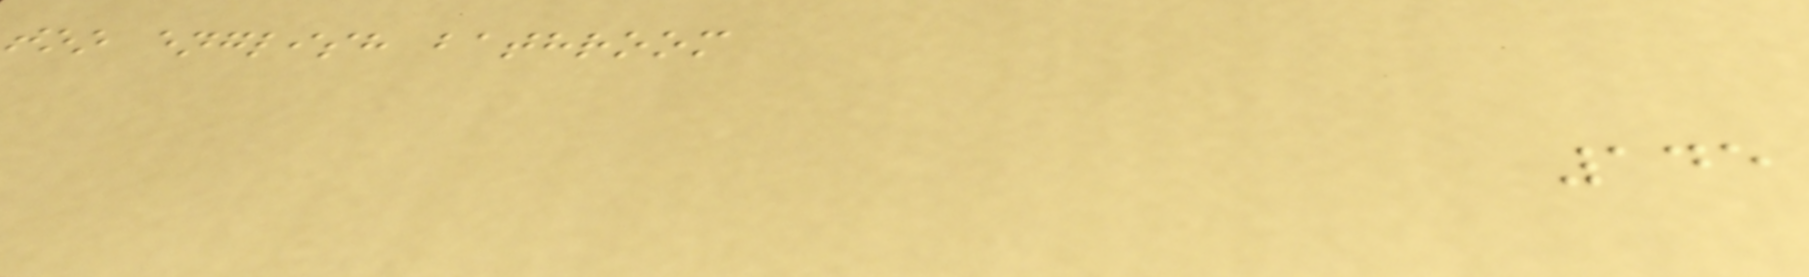too english bathroom
145
